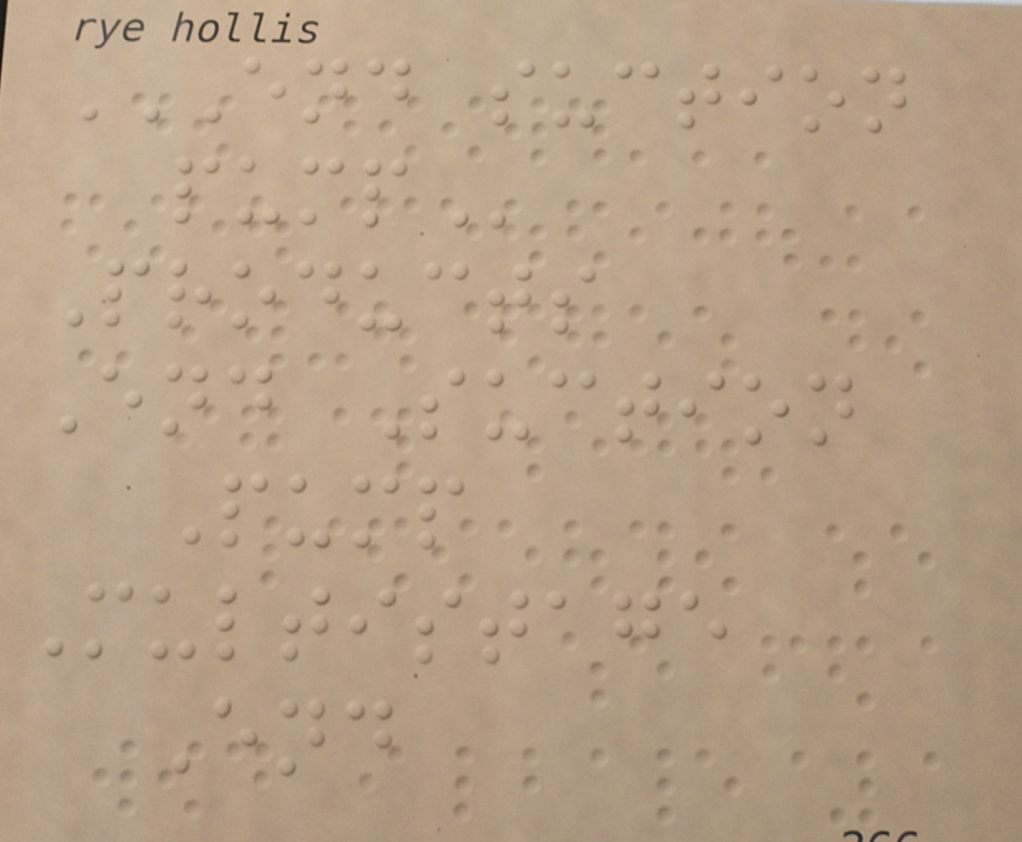END SUCTION
PUMP
Products
End Suction
Pump
Multistage
End
